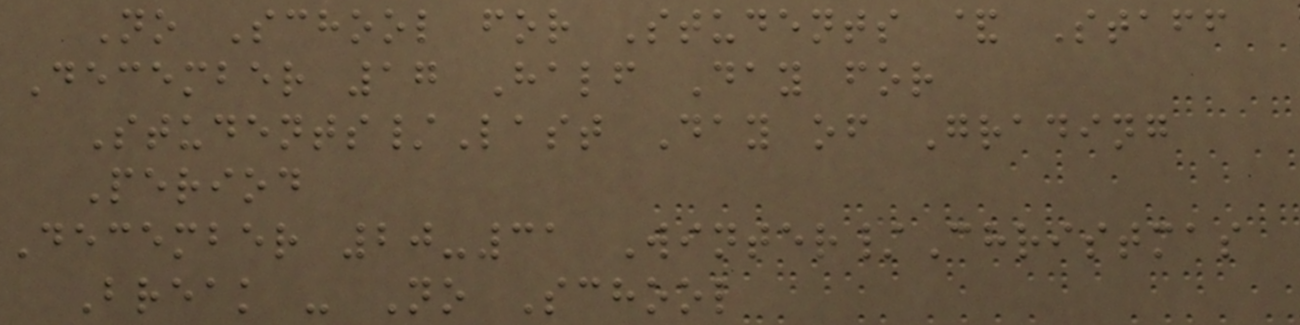No School for Students & Staff
December 17 Half Day for
Students/Last Day of Grading
Period
December 20-31 Winter/Christmas
Break - No School
